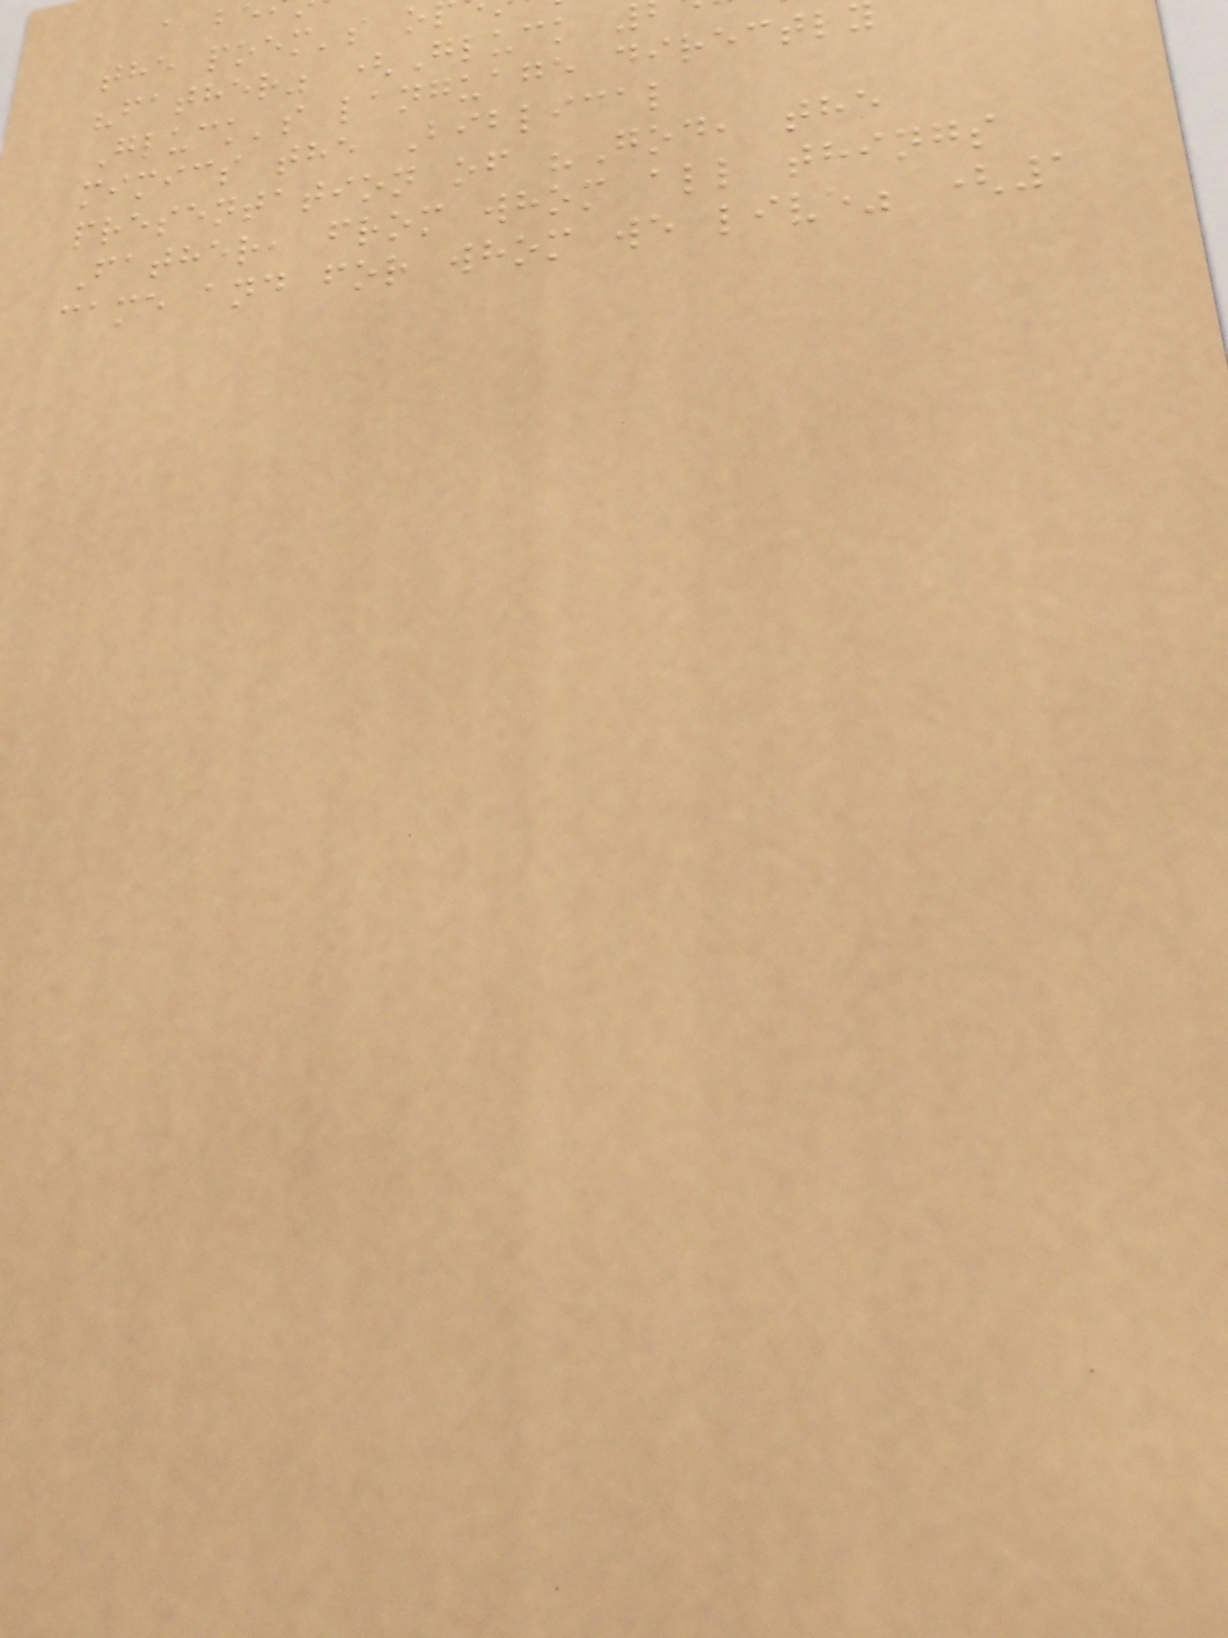the poem's o
"father" (Gluck
Gluck's language directl
mimics the Biblical
presentation of "God, the
Father, from whom all things
came and for whom we live" (1
